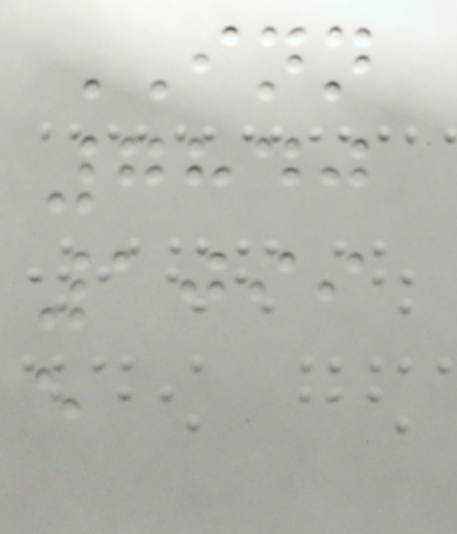INN
7840
1099
e
